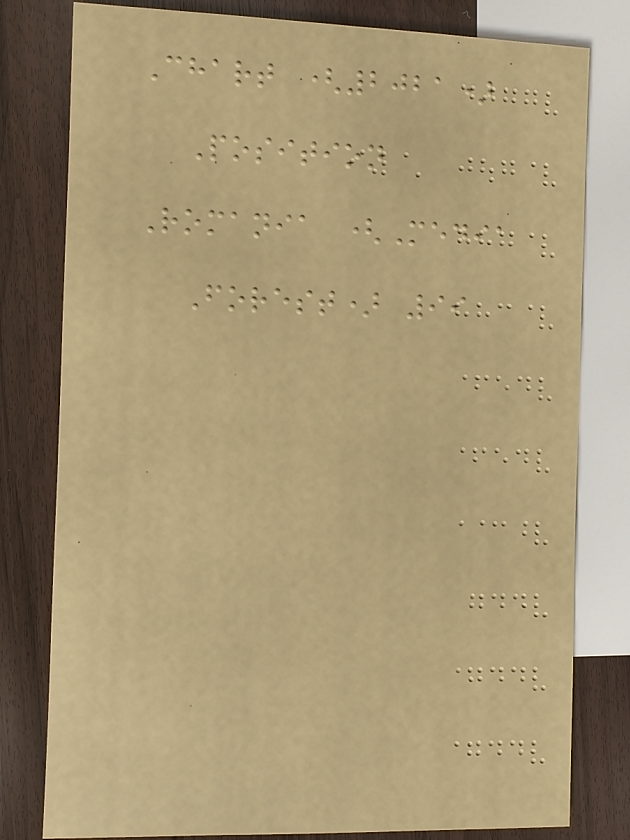Chart (2021)
Position
Romania (Media
Forest) 99
